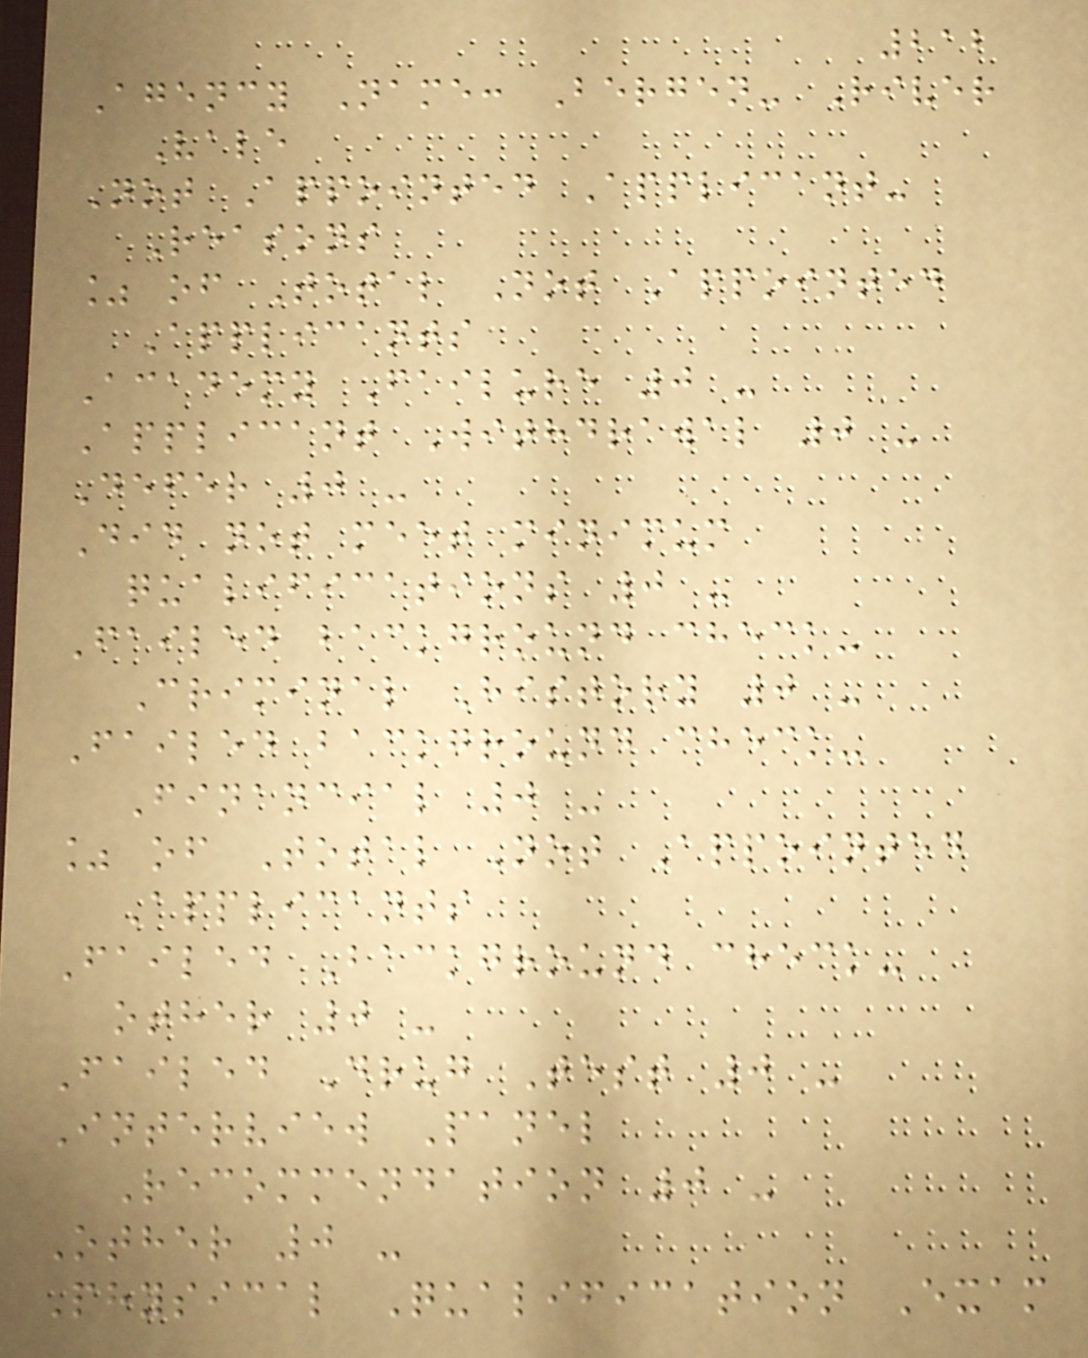212
Agency Name: Bergen- River
Vale
Not Appointed Applicant-
Reasons
% of Total Not Appointed
Applicants
Academy Failure 0 -
Applicant Withdrawal 0 -
Defer 0 -
Did not meet minimum
qualifications 0 -
Failed background check-
Criminal History 0 -
Failed background check-
Financial 0 -
% of Total Not Appointed
Applicants
Failed Background check-
other 0 -
Failed Drug Test 0 -
Interview Panel
Recommendation 0 -
Other 0 -
Physical Qualification Exam
